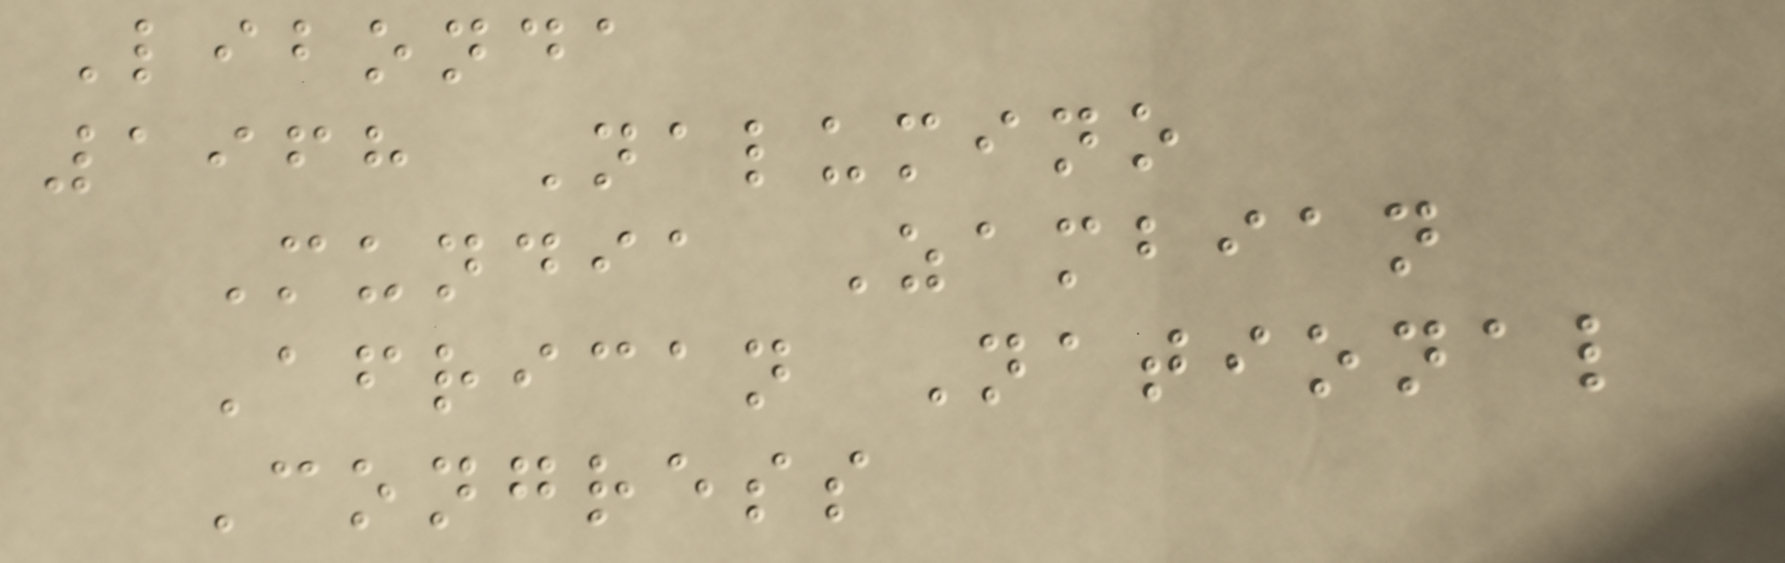Libonda
1968 Nalumino
Mundia Zambian
African National
Congress
